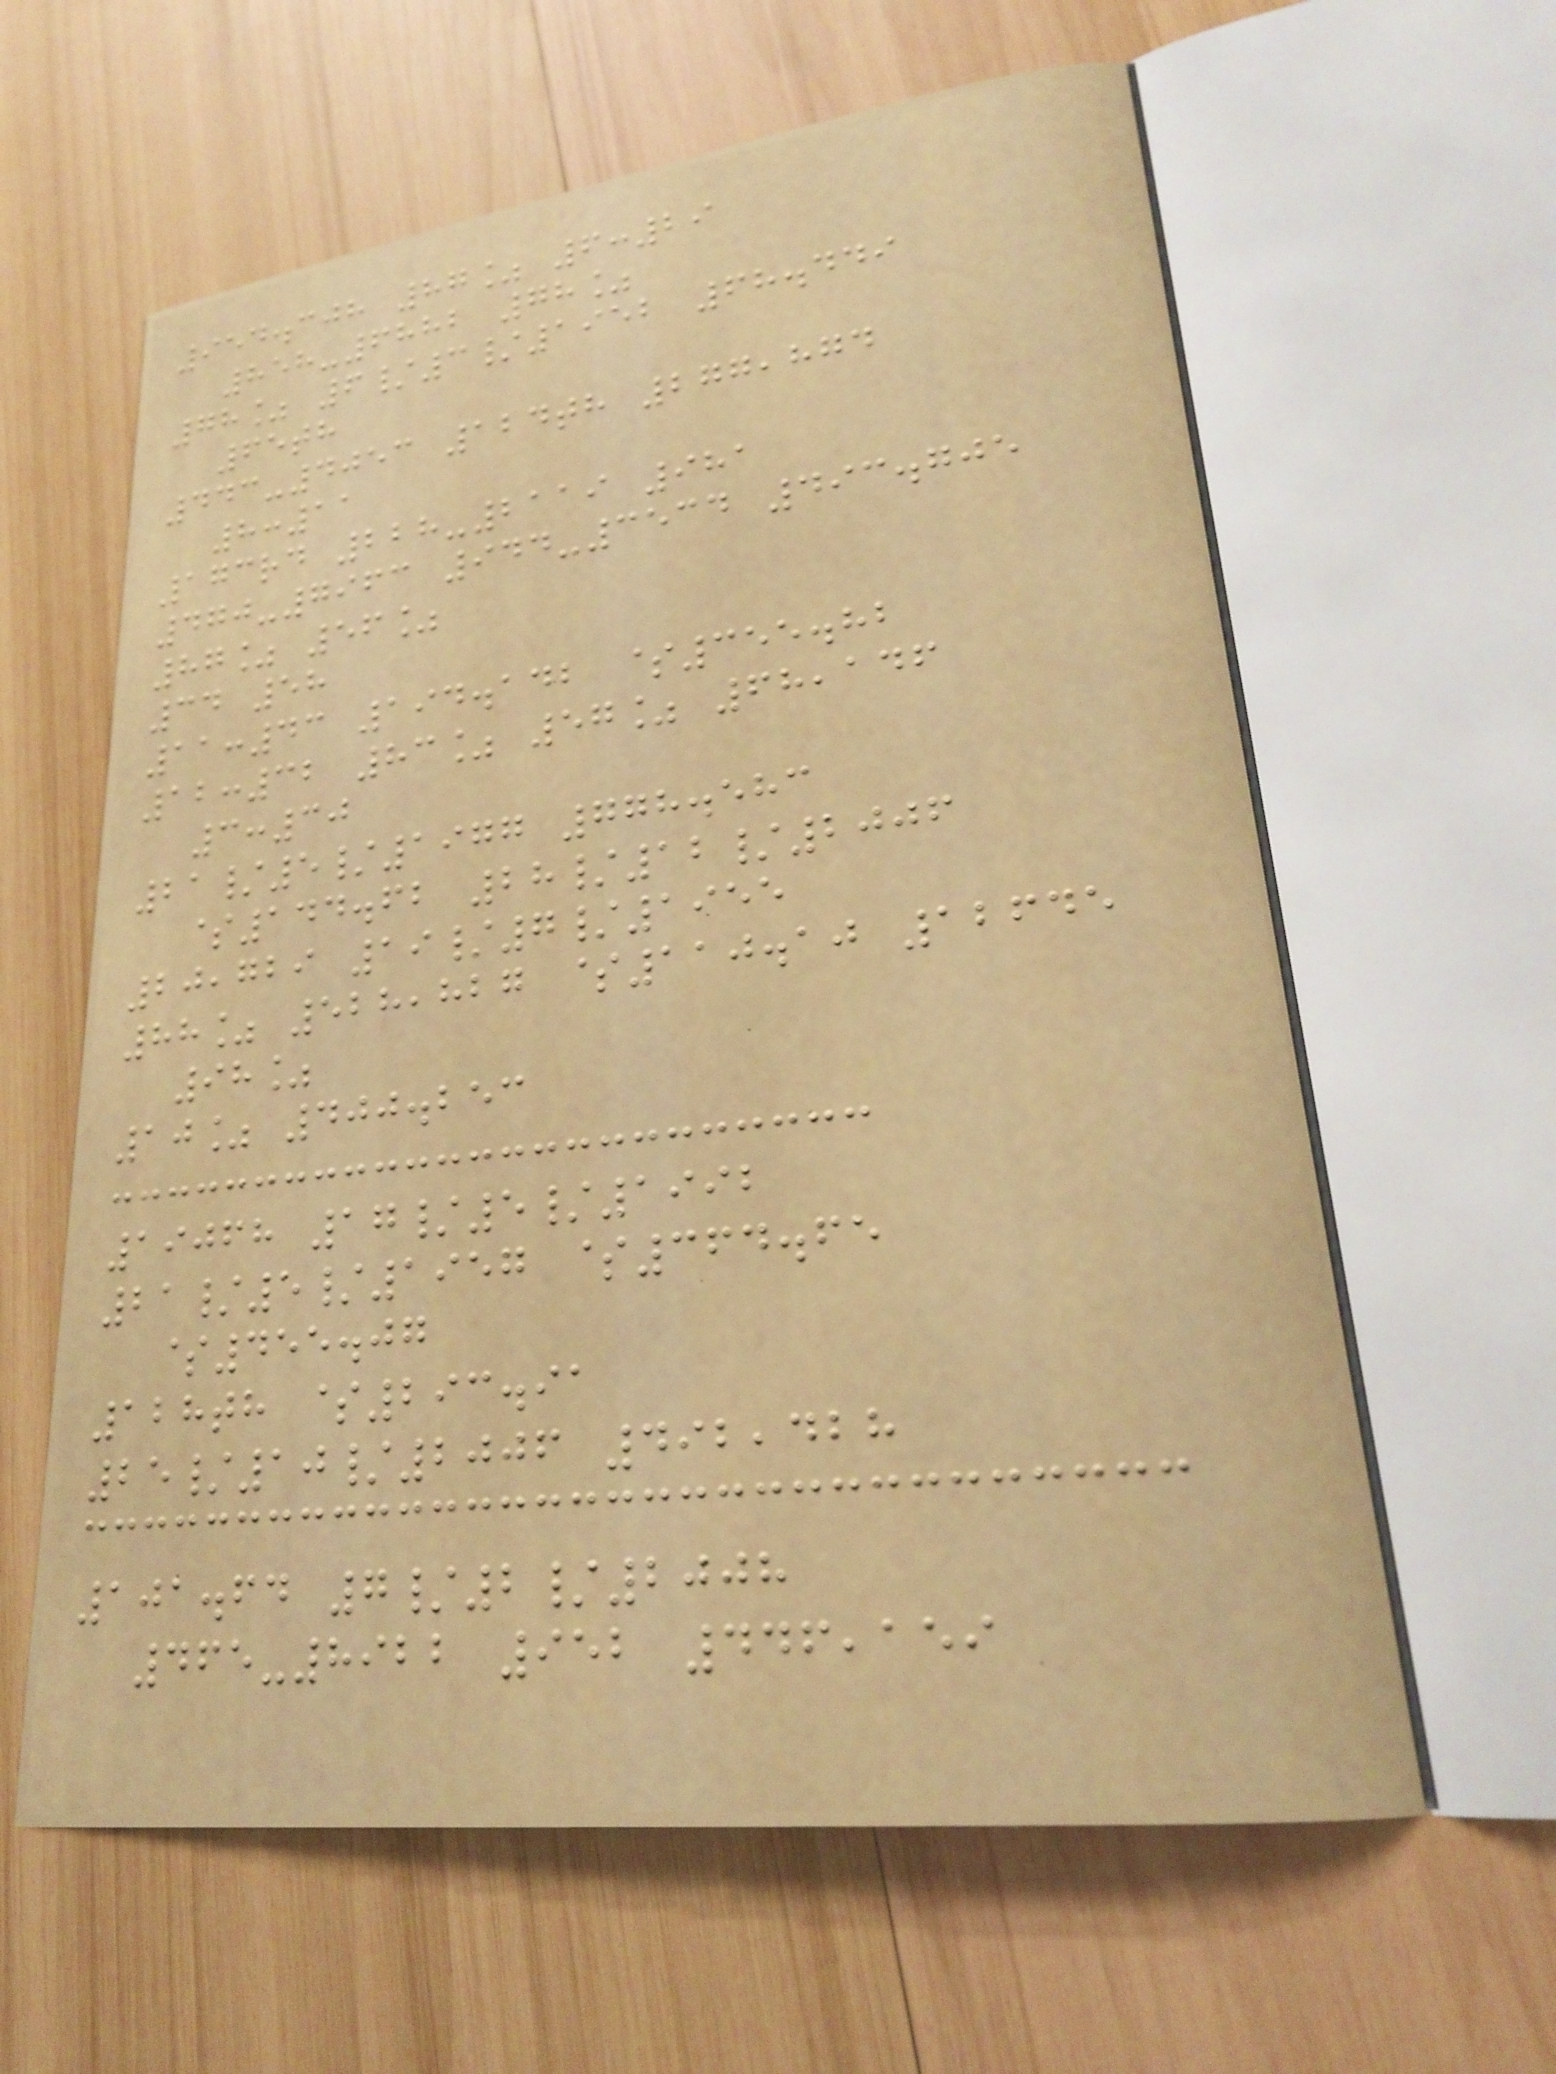954.308 87% 6:29
858-6882 78%
78% 6/3/1952 68.449
65th
443-4053 124th 277,874
8:11
173rd 228-2119 981
470-7963 944-3534 493.705
87% 56%
34 58
11:43 194.142 $355.82
12:32 83% 57% 68,146
3:30
21/5/1977 778.583
$144.62 28/12/2006
20,729 19/7/1955
88% 528,827 $110.10 12645
98%
10% 400.253
19068 17/5/1992
21/5/1957 $364.65
$455.07
128th $293.91
25/10/2006 492,428
101.64 7/2/2008
465-8922 952 446,159
